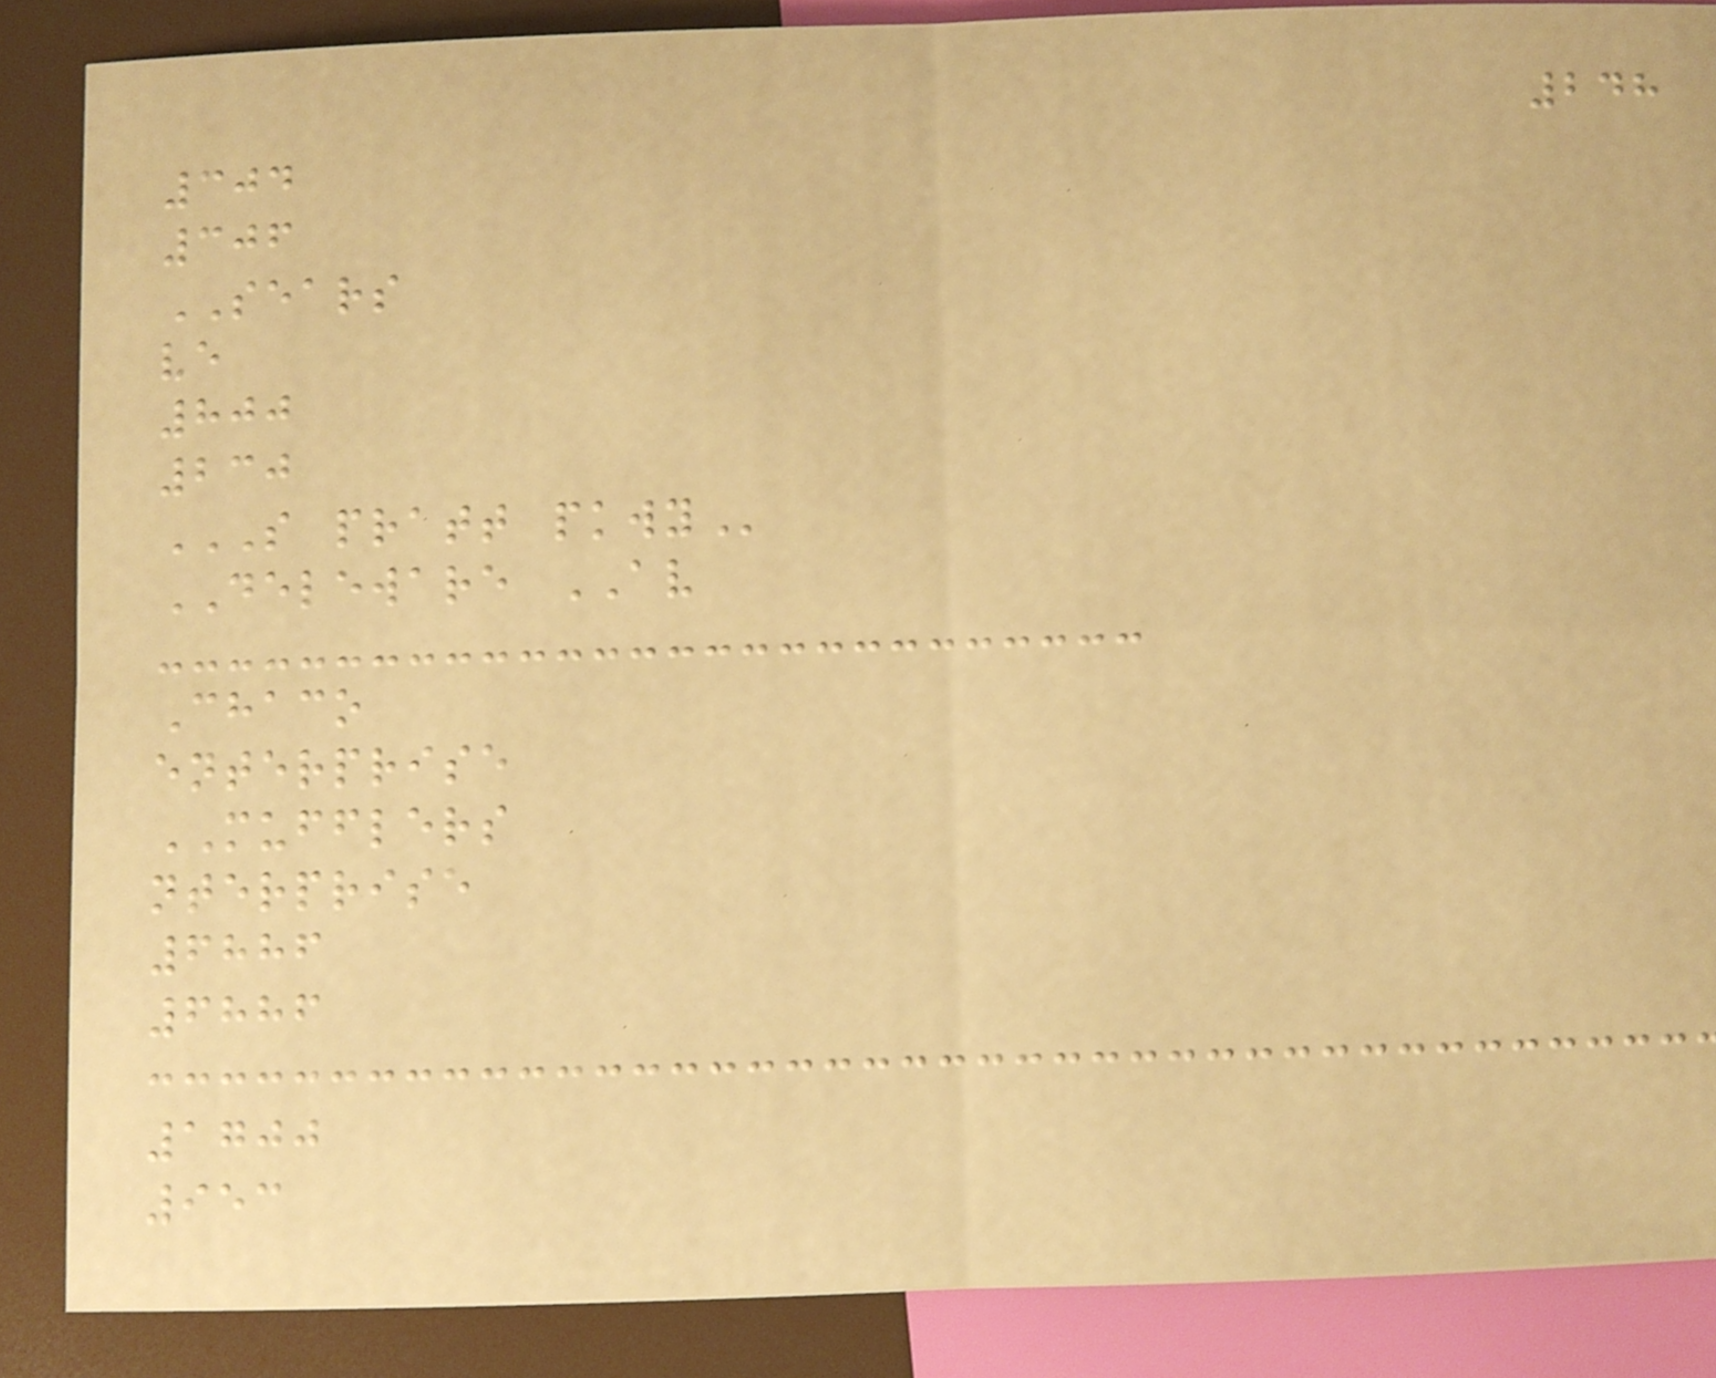248
304
306
SEARS
ve
800
230
S PRATT PKWY
DELEWARE AV
Chaco
enterprise
MUFFLERS
nterprise
6886
6886
1700
953
